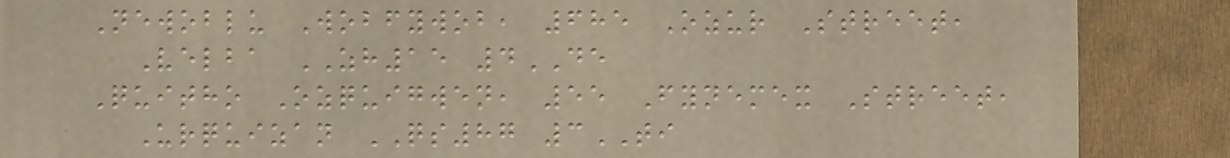Newoblu Wobfywob, 685 Ozur Street,
Velba ZH15 4DE
Quitho Ozquigwen, 55 Fynemex Street,
Urquizan QS87 3TI
